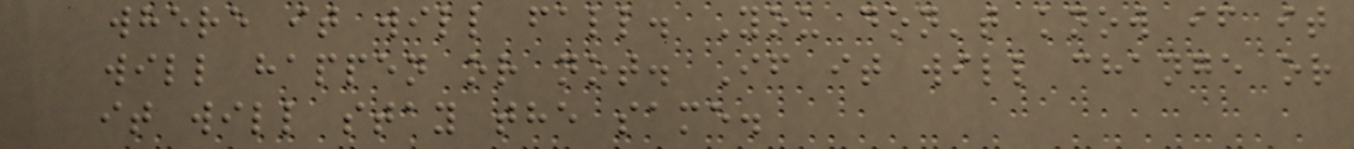where it will fall. You don't know if it
will happen or not. If it will change or
it will stay the same.
